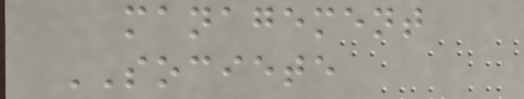management
SOCIETE
